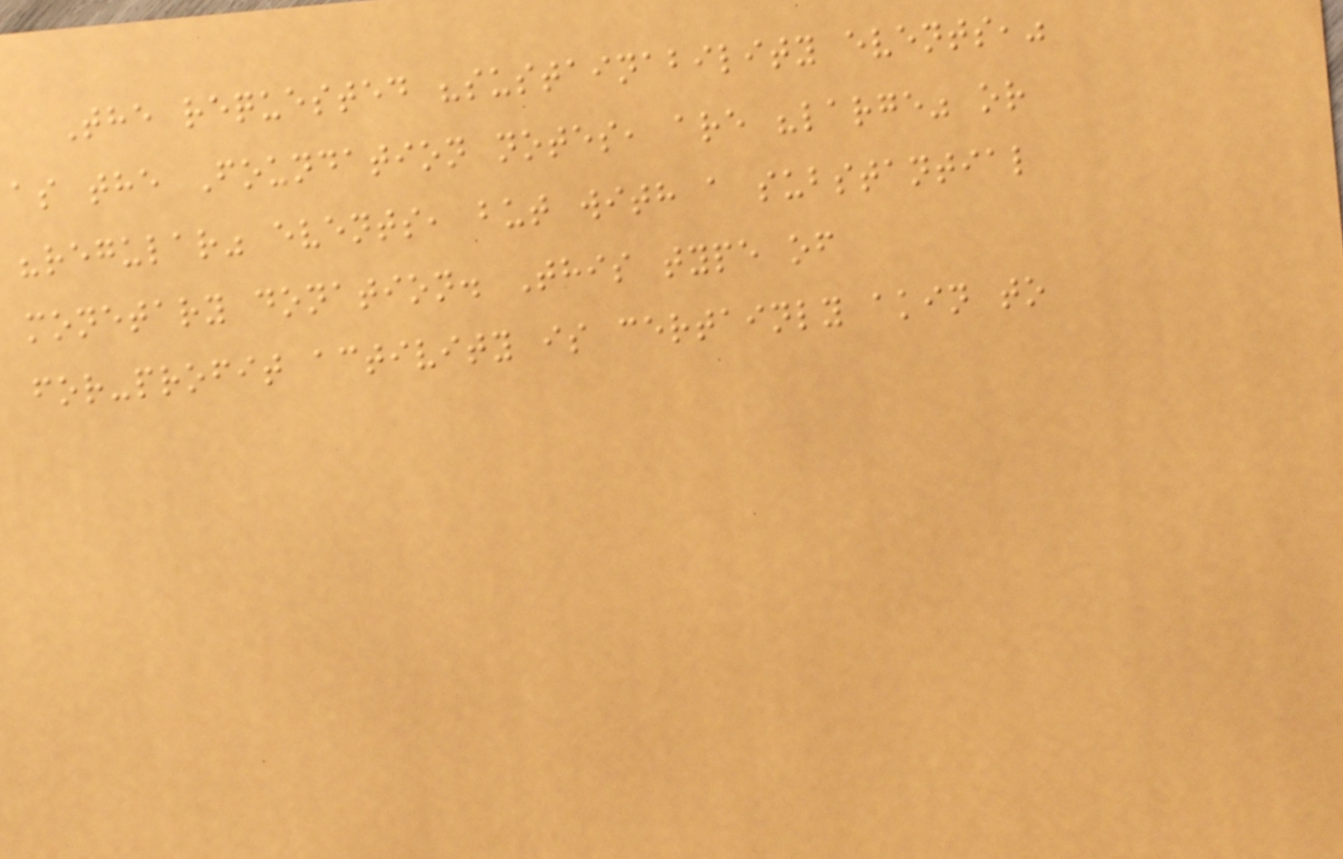The requested "sustainability events,"
as the Foundation notes, are "large" or
"regular" events, but with a substantial
monetary donation. This type of
for-profit activity is certainly akin to
